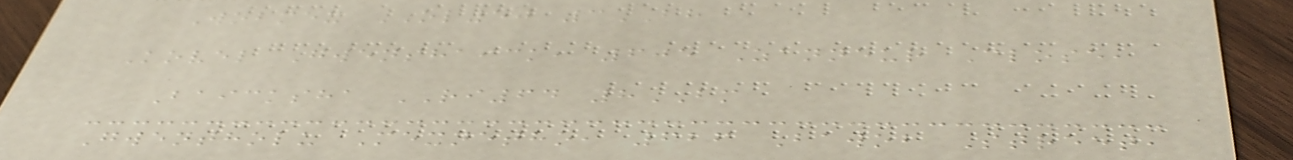Wobmex OL50 3BH
Kovel Gwenshaick, 605 Zanneur Close,
Baicksha RI64 8BM
Gwentholu Mexnetho, 626 Bawob Street,
